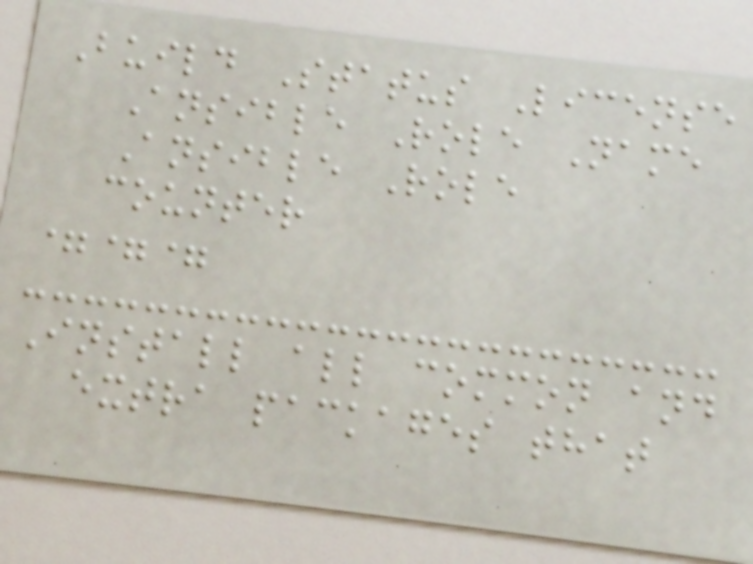Build Status License
Ansible Role Name
Ansible Role
counter
===
Install all common and
extra packages that
